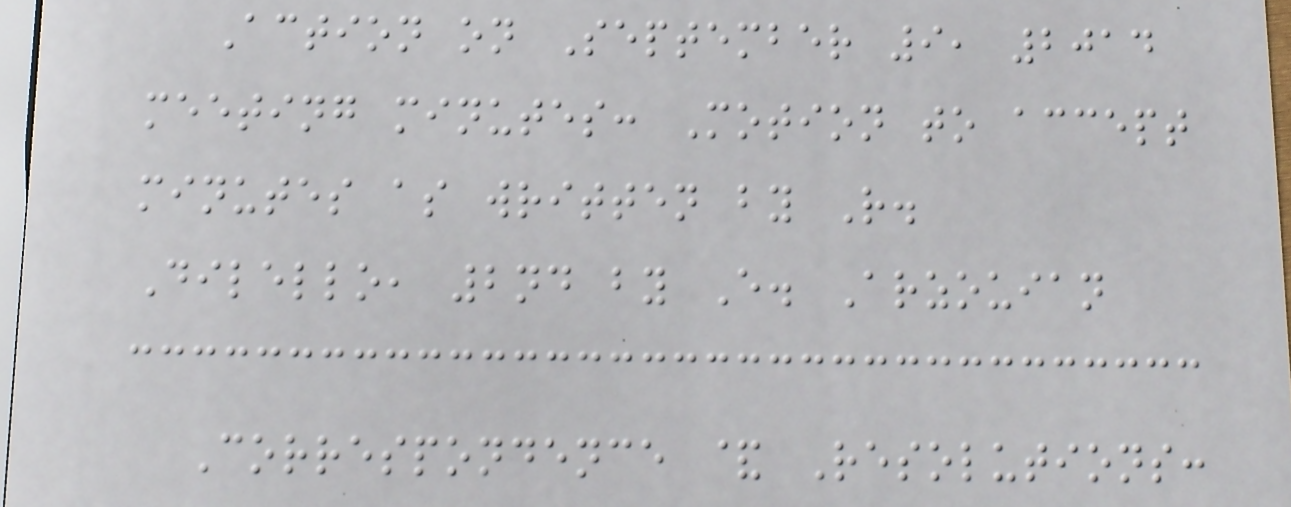Action on September 9, 2014
meeting minutes: Motion to accept
minutes as written by R.
Dilello, 2nd by E. Arzouian
Correspondence & Resolutions:
